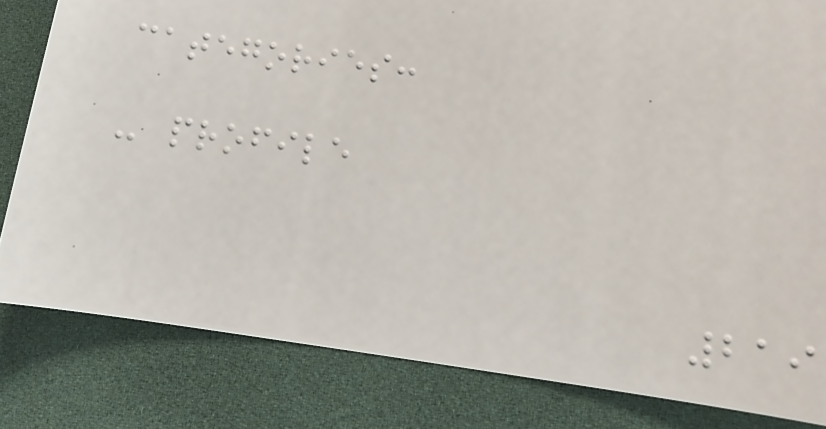categories:
- profile
219
